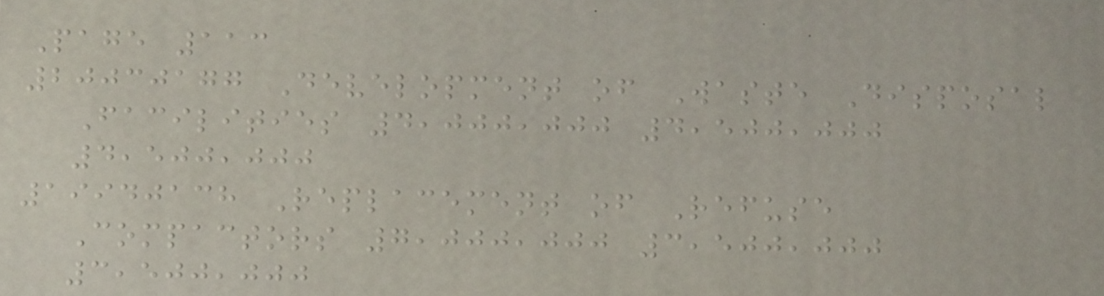Page 113
20030177 Development of Waste Disposal
Facilities 4,000,000 4,500,000
4,500,000
19940138 Replacement of Refuse
Compactors 7,000,000 3,500,000
3,500,000
